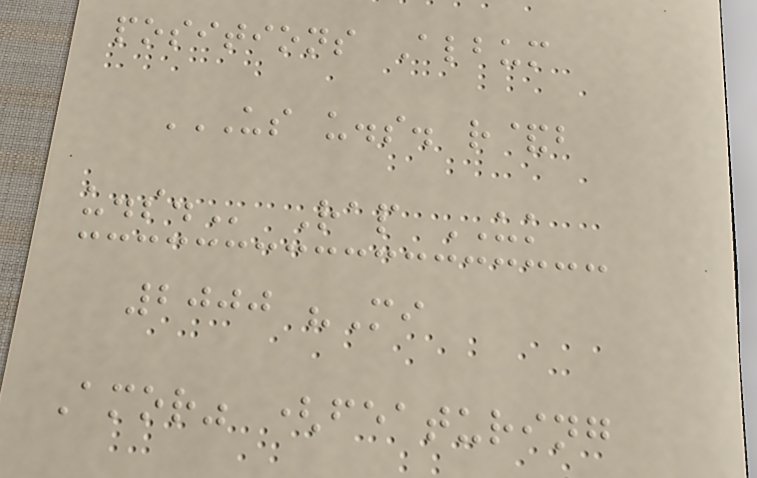positions Album
US U.S. R&B
U.S. Rap UK
2000 "Mi
Amor" (featuring
